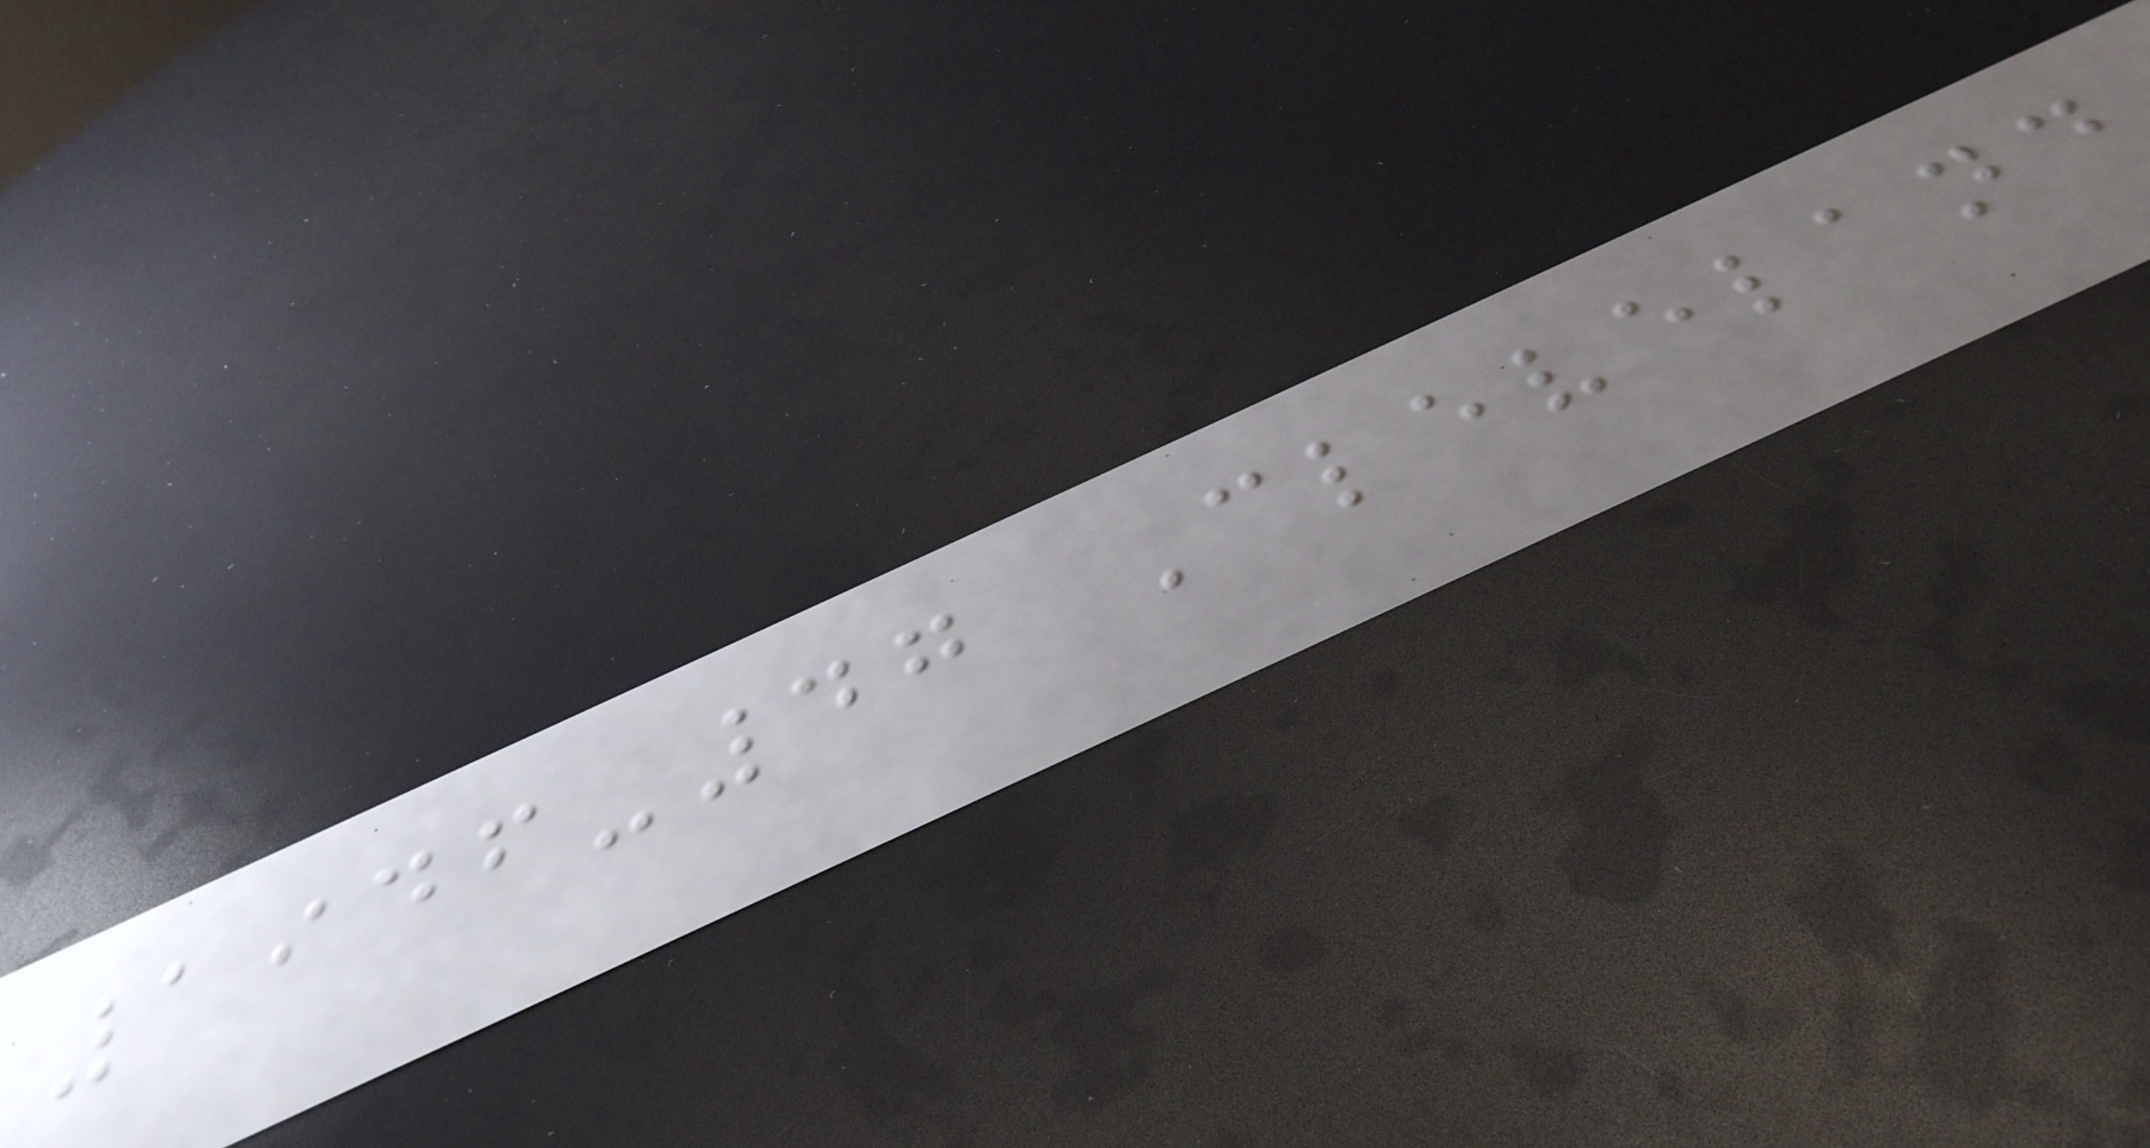1946-47 Cleveland
